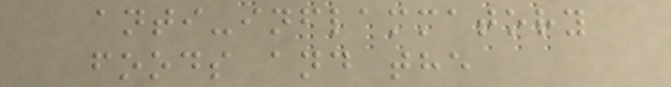anti-inflammatory
foods and the
